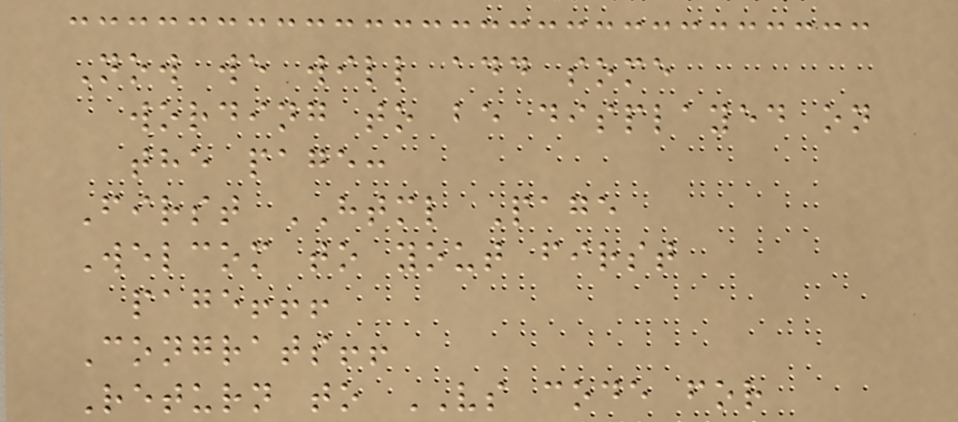Now we will add some
wording to be displayed on
the page:
First HTML Page
Welcom to yout first
page!!!
Congrats!!
Return to VS code for
